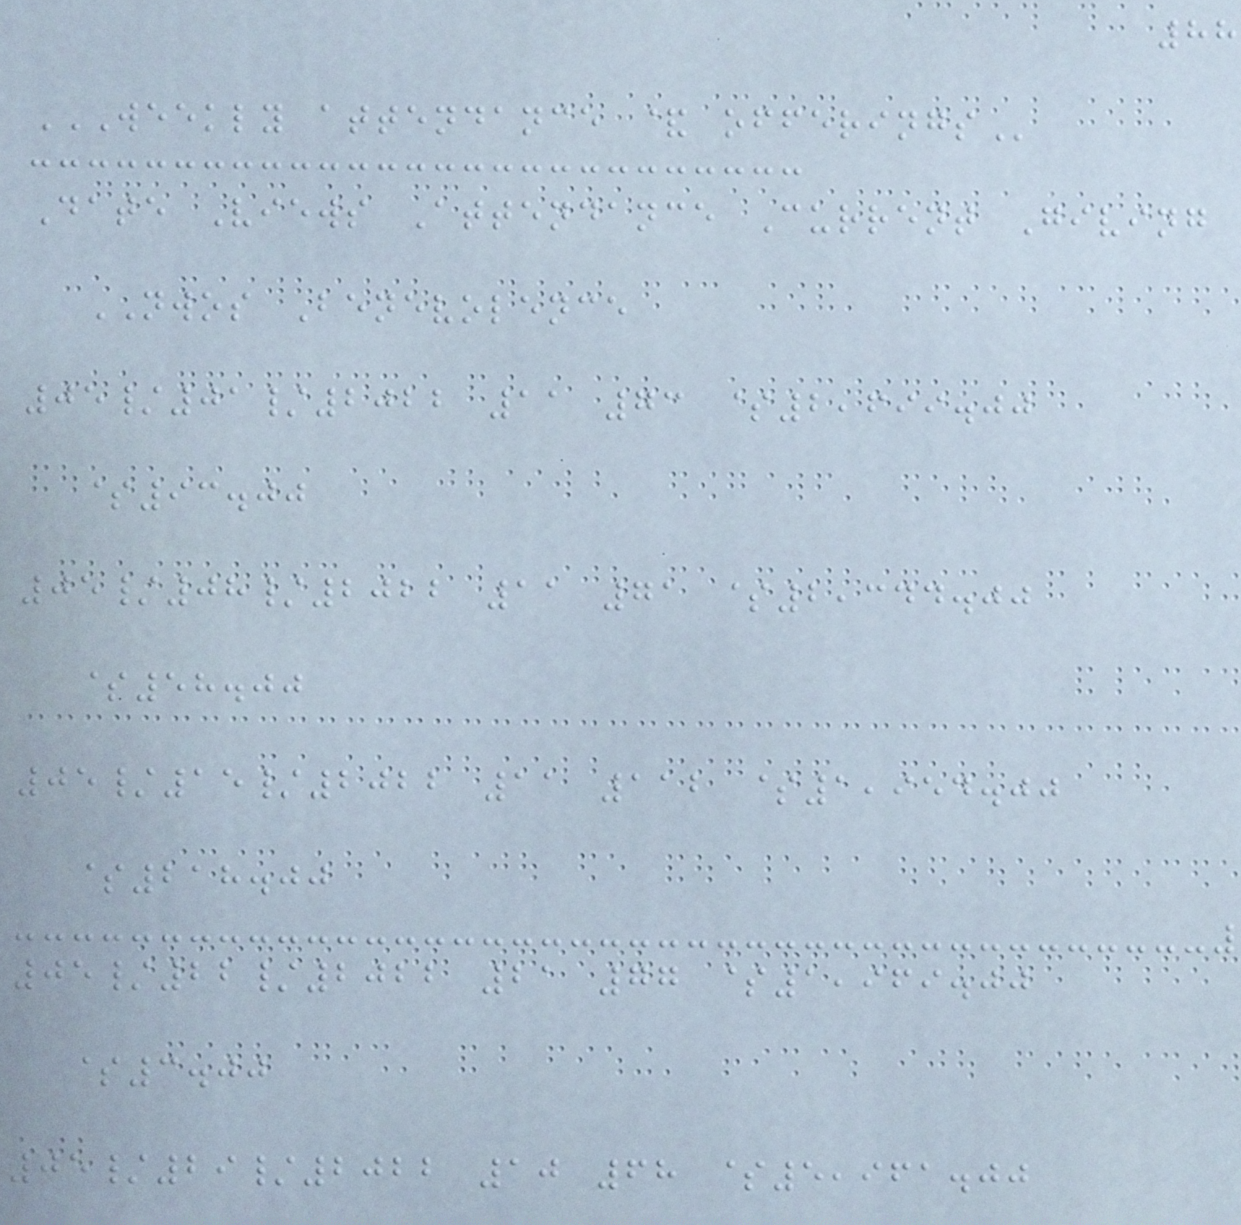88
WEEKLY ATTENDANCE & OFFERINGS
Date Views Attendance Current Giving
NWOS Benevolence
05/01/2022 11 73 $2,699.00
$93.00
05/08/2022 11 71 $2,344.00
$58.00
05/15/2022 11 112 $1,954.00
$218.00
05/22/2022 21 77 $1,969.00
$3.00
05/29/2022 10 68 $5,961.00
